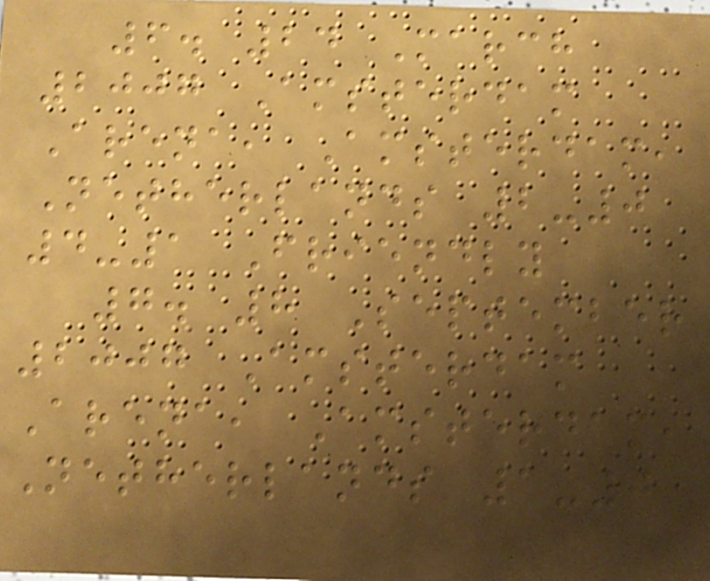6. 24 March
2007 Amsterdam
Arena, Amsterdam,
Netherlands 2-0
4-1 Friendly
7. 8 September
2007 Amsterdam
Arena, Amsterdam,
Netherlands 1-0
